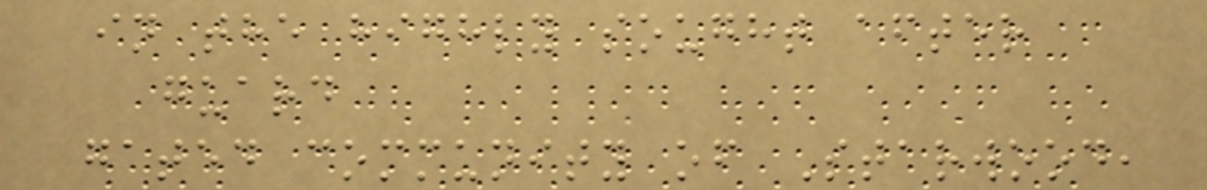in the highly sought after
guard
gated community of Starwood,
